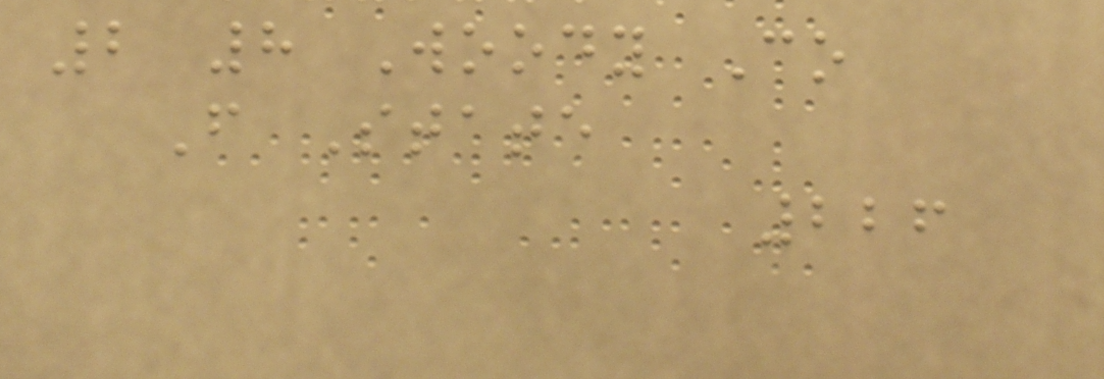2 8 Woody Co
F State
226
